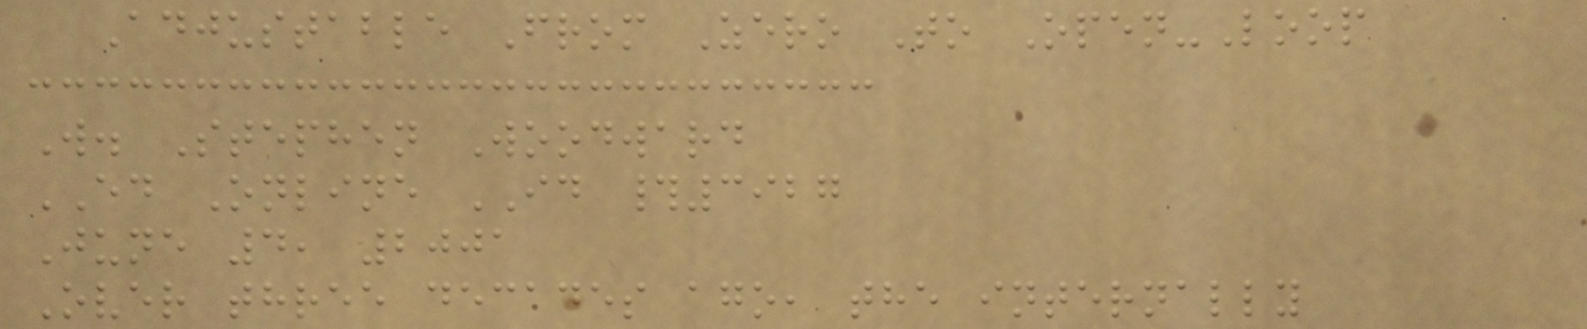Adjustable From Zero To Open-Loop
W. Stephen Woodward
ED Online ID #3927
June 4, 2001
Over three decades ago, the internally
